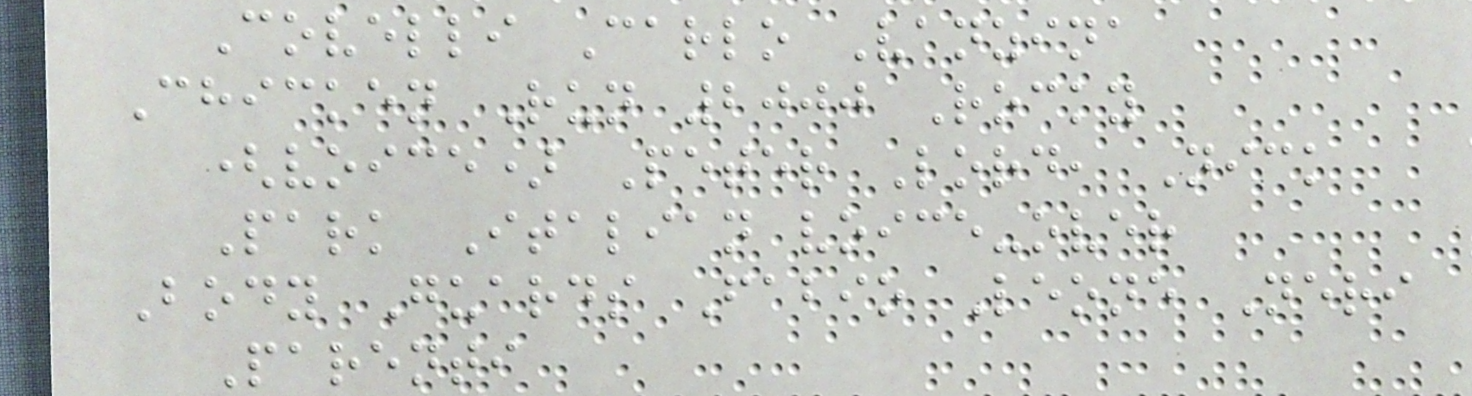Covelli Carlo Vanzina
Chicken Run 2000 Rocky
(voice) Peter Lord, Nick
Park Italian voice-over
Body Guards Fabio Leone Neri
Parenti
